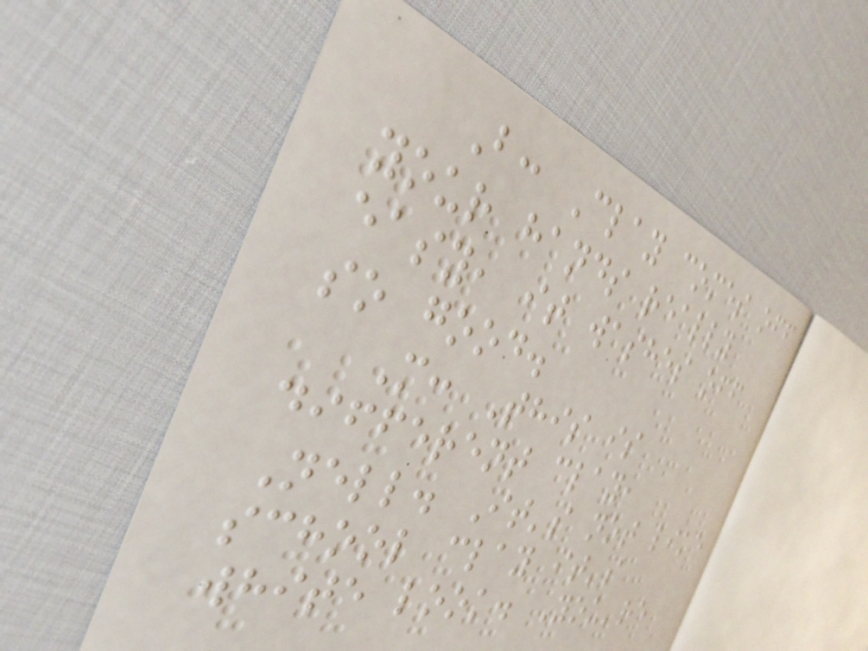B: Clay comes off
your hands really
easy, it washes off
so good.
M: This is
different clay,
Nell. It's not like
school clay it's
white look. You're
